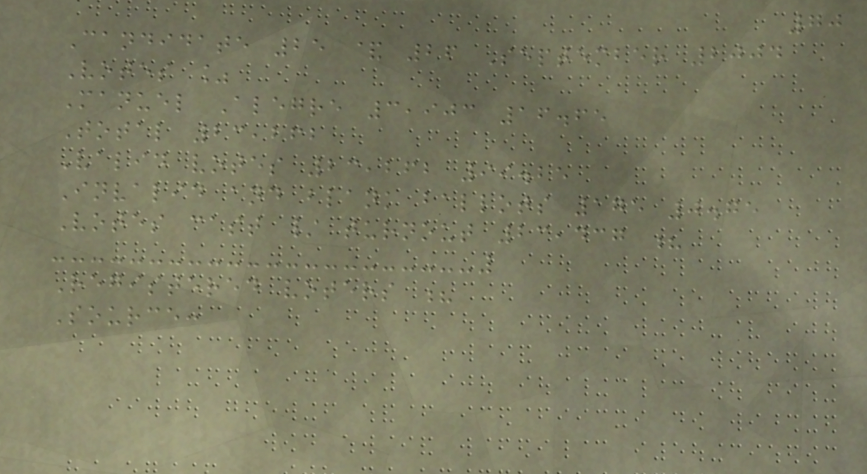70
Candidate 25 & 26 September 2004
Votes %
Manuel Alegre 3,903 16.65
Total 23,262
Valid votes 23,262 99.25
Invalid and blank ballots 175 0.75
Votes cast / turnout 23,437 ?
Registered voters ?
Source:
